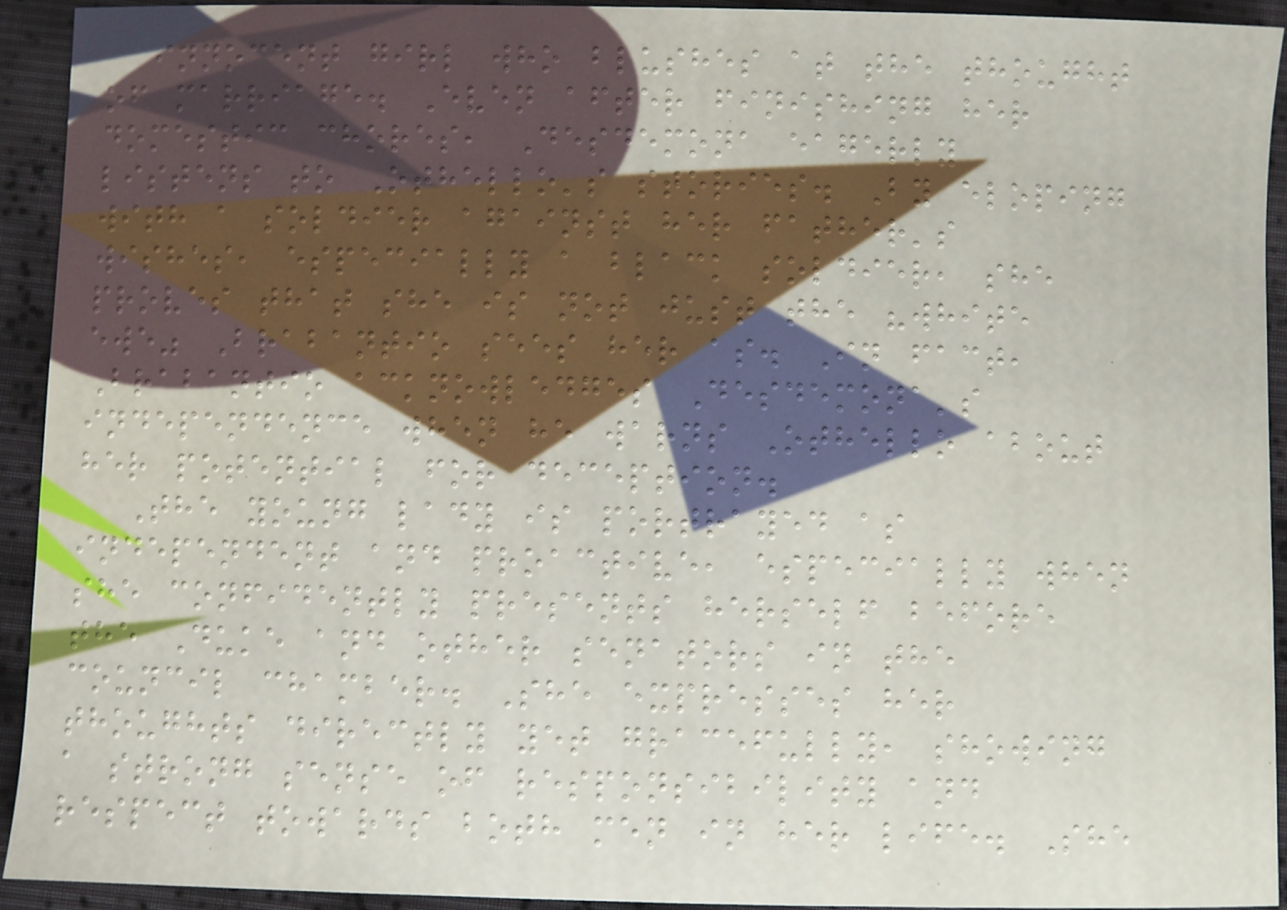innocent girl who blushes at the thought
of marriage. Even after finishing her
domestic chores, Desdemona eagerly
listens to Othello's stories. By eloping
with a soldier against her father's
wishes, especially a black soldier, she
proves that she is not just the "white
ewe" Brabantio sees her as. In fact,
Brabantio acknowledges Desdemona's
independence when he warns Othello about
her potential for deception.
The young lady is portrayed as
independent and proactive, especially when
she confidently presents herself before
the Duke and other senators in the
council chamber. She expresses her
thoughts directly yet gracefully, showing
a strong sense of responsibility and
respect towards both men in her life. She
